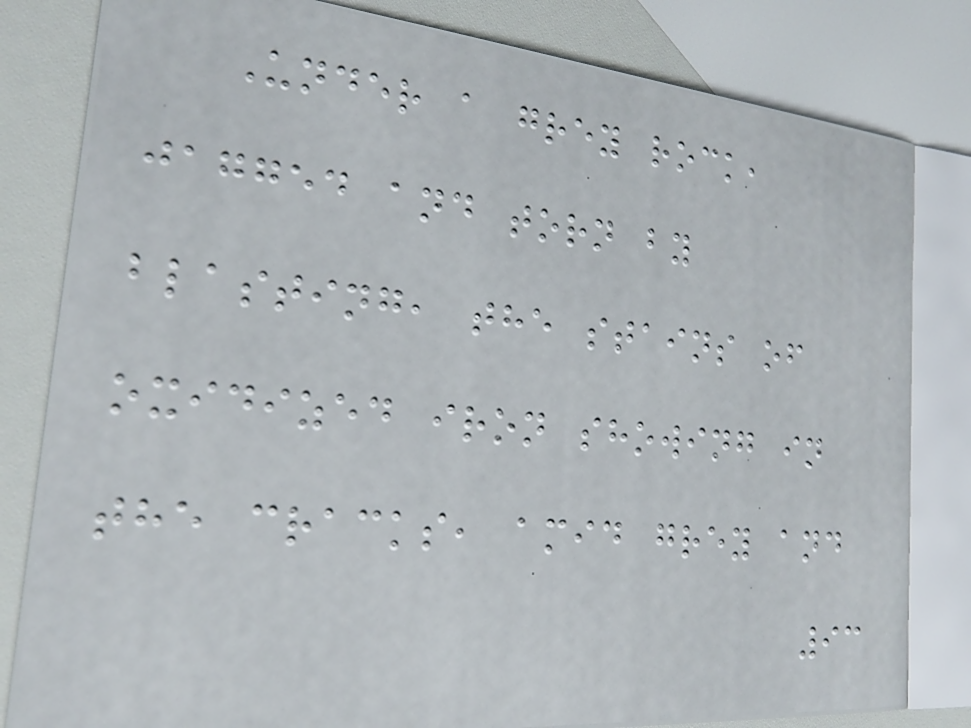Under a grey rock,
jagged and torn by
blasting, the stains of
oxidized iron showing in
the cracks, amid grey and
93
